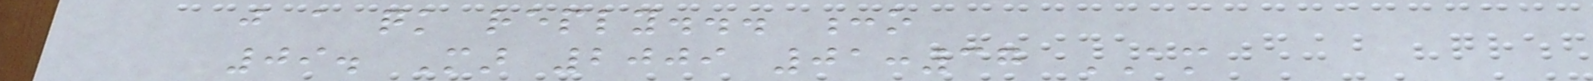just a quick reply... :o
09. Mar 2009 01:37 AM
